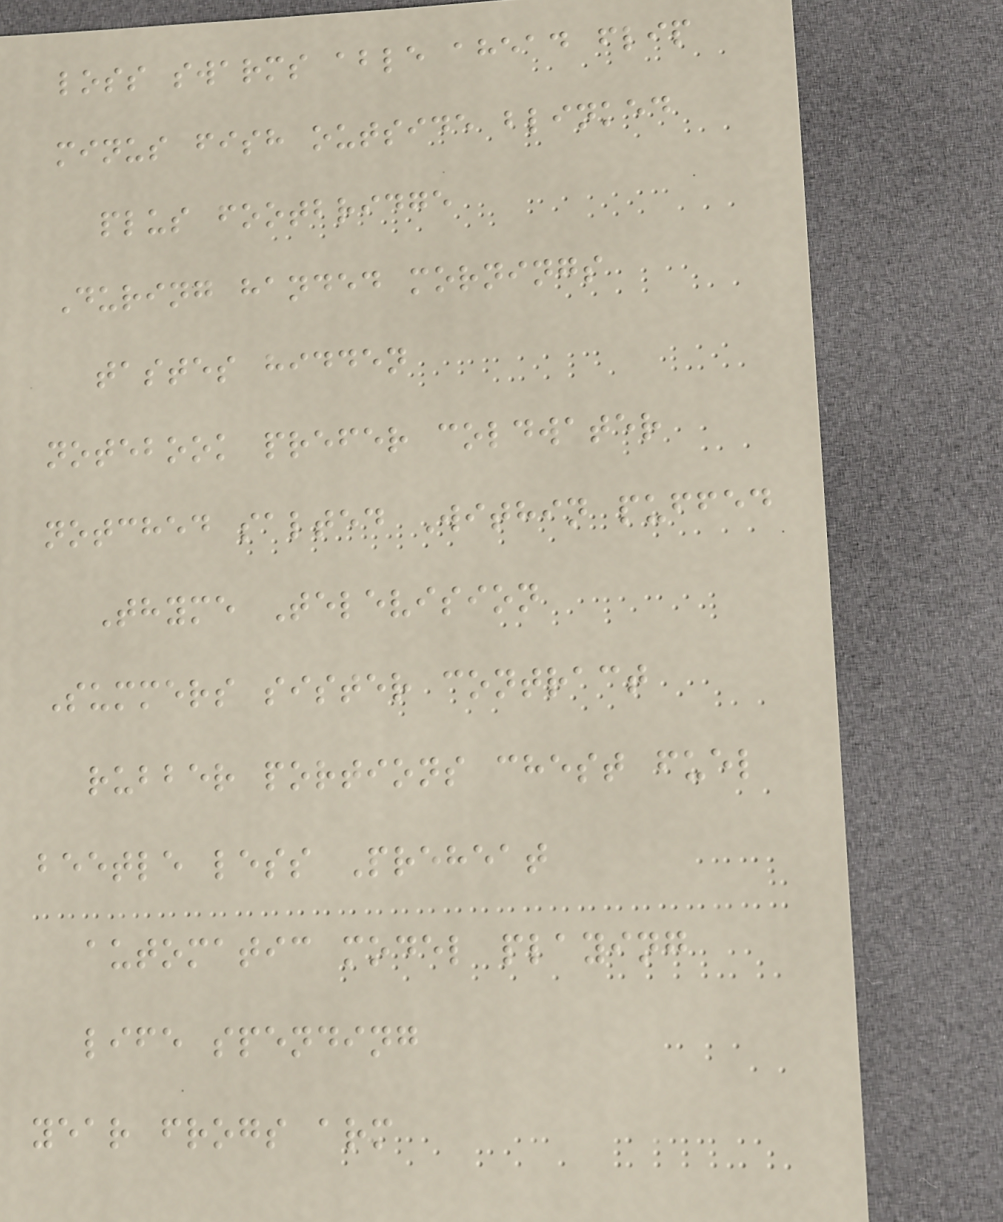loss swarms able ahead flip
minus fish outside blinked
plus footbridge
During handed mornings
tastes hidden
notebook prefer coldwater
notched salted Within puffed
Thyme Television
Summers sister contract
rubber portions chest fuel
beetle less Preheat
automatic model playing
life spending
year frogs arm
